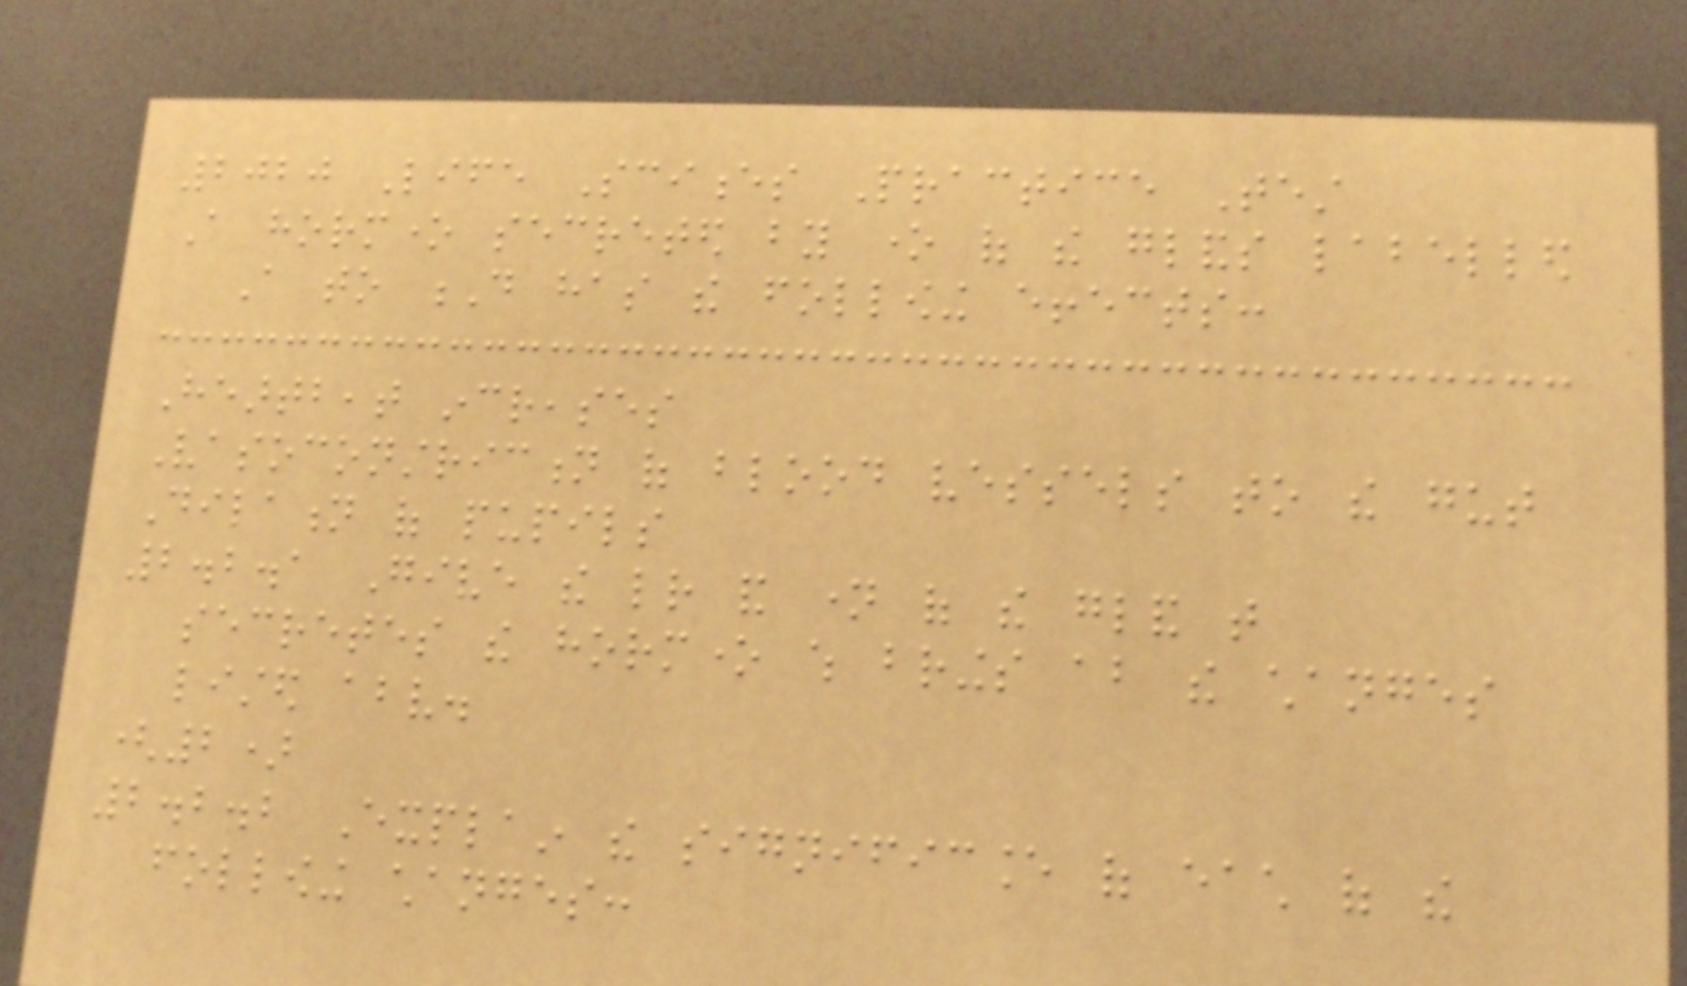2020 Life Sciences Practice Test
A hormone secreted by one of the glands labelled
A to D has the following effects:
Heartbeat increases
Vasoconstriction of blood vessels to the gut
Dilation of pupils
2.2.1 Give the letter and name of the gland that
secretes the hormone which brings about the changes
listed above.
(2)
2.2.2 Explain the significance of each of the
following changes:
